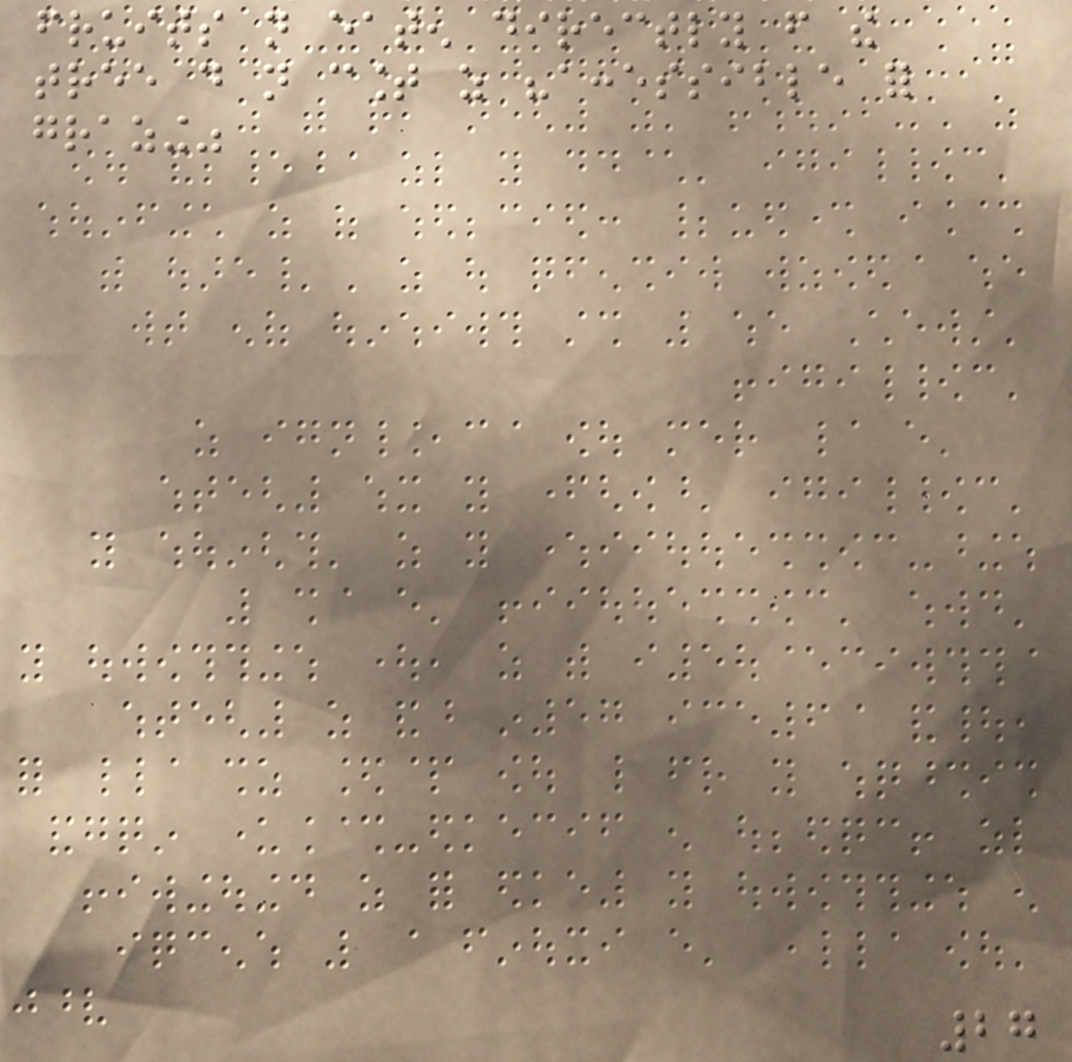fruits not eaten directly from the
tree do not count as "accessible for
grazing"
27
